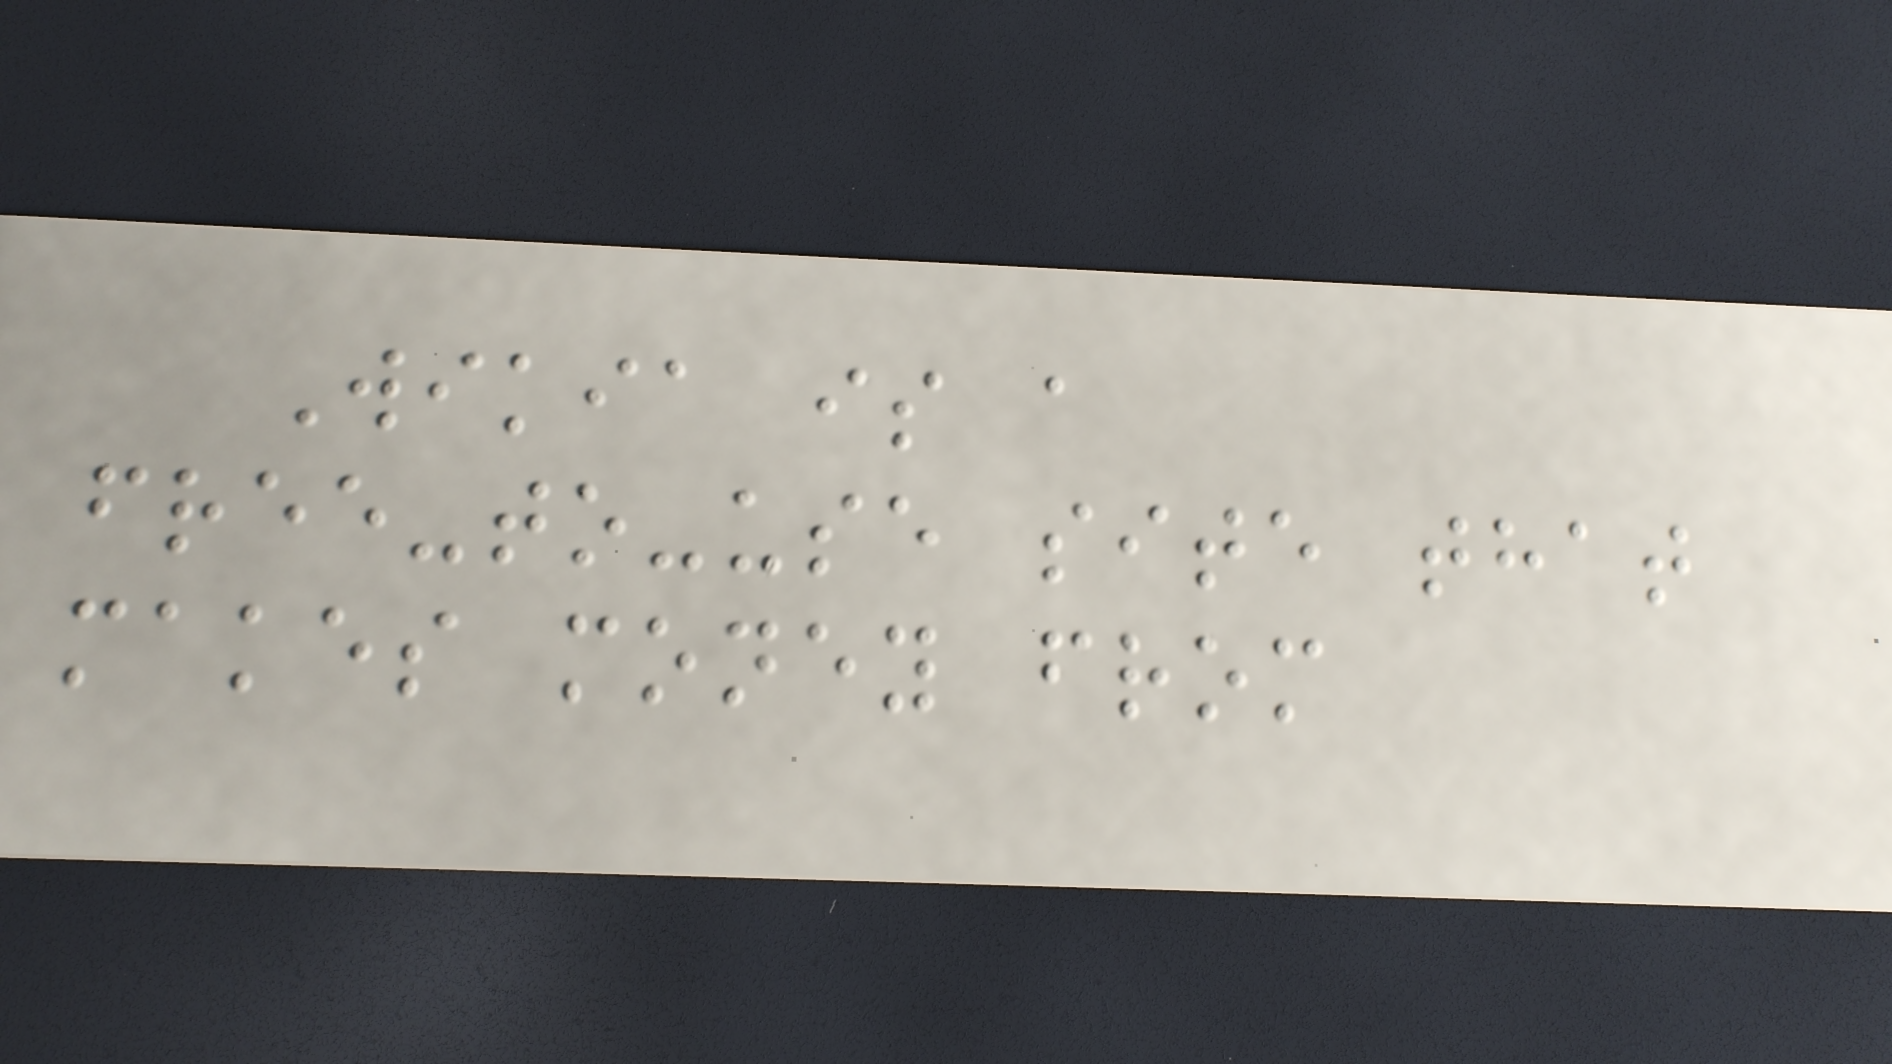Wikia is a
free-to-use site that
makes money from
